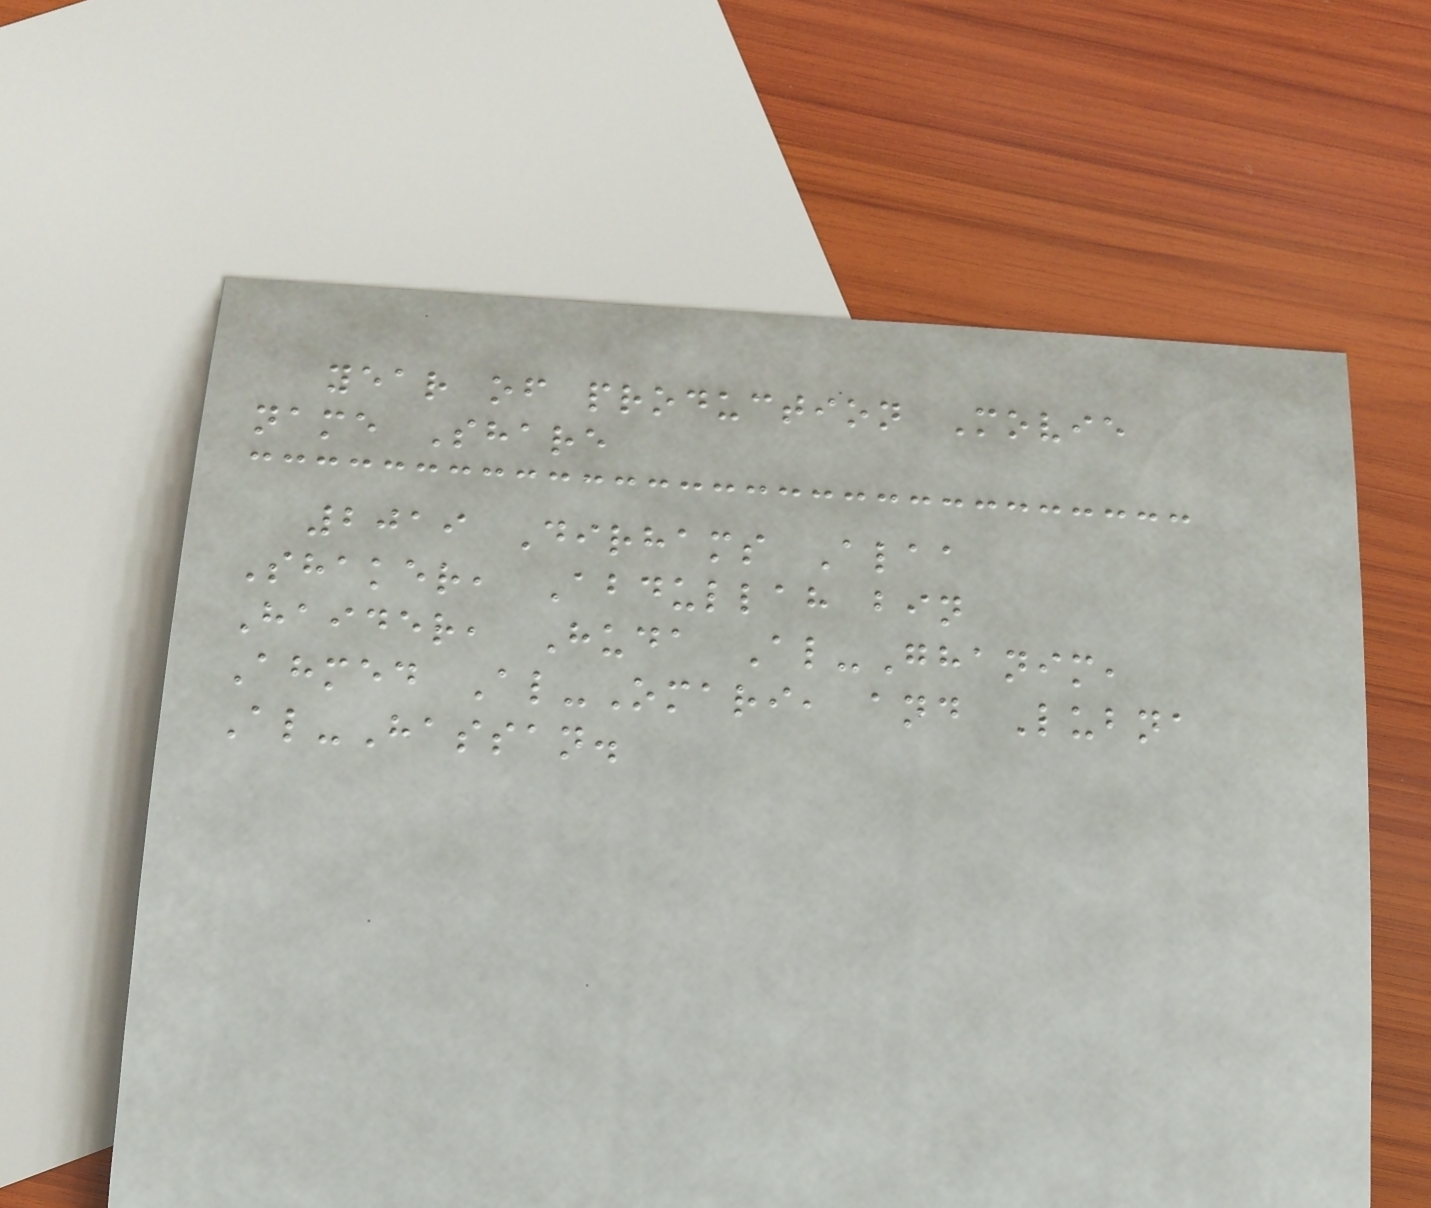year of production Movie
name Share
2019 Dirhams Alaa
Shaker, Abdullah bin
Haider, Huda Al-Ghanim,
Ahmed Al-Omari, and Lubna
Al-Hassan.
